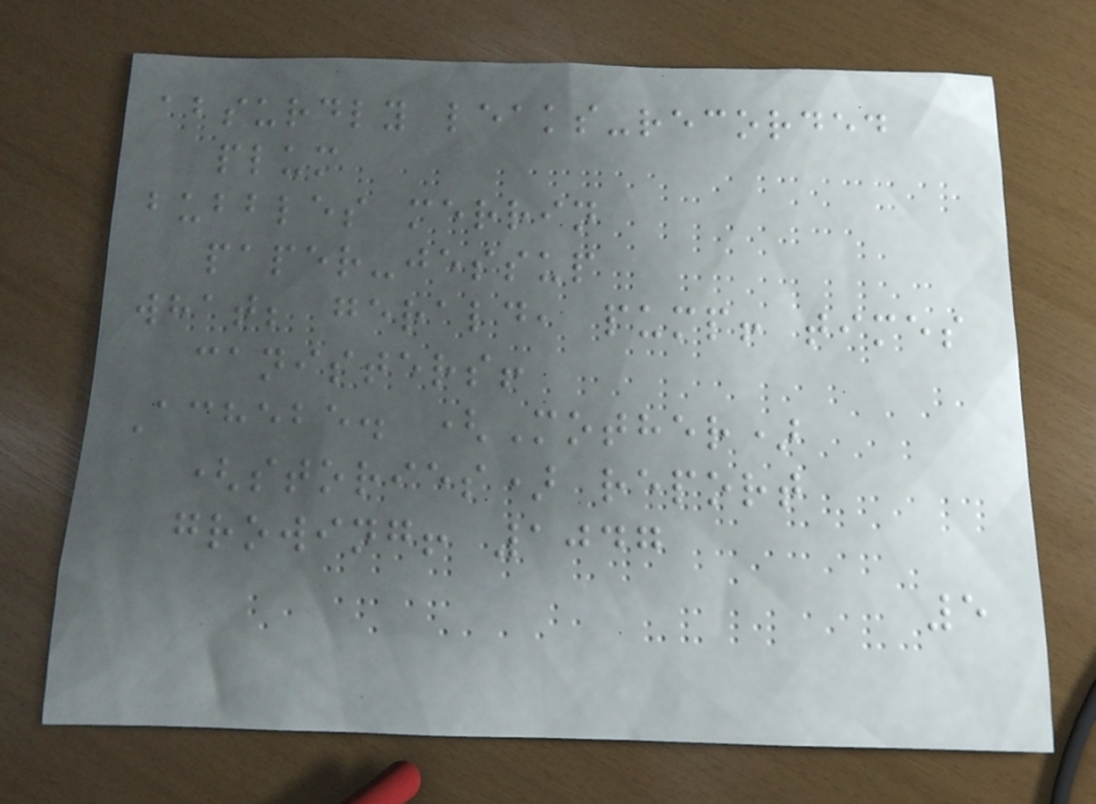absurdly leaks-recorded
plum
bubbles merrin
paper-jessup
what; gerald, pump! times
canisters!
Achebe. (Mother)
(stories) report
growing! 1047
5
